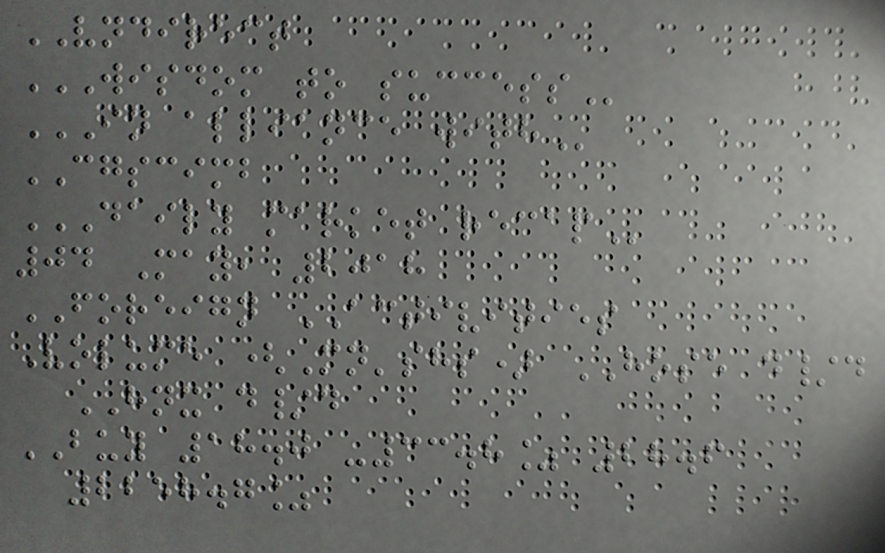VNDIRECT
WISDOM TO SUCCESS
IN ALLIANCE WITH
CGSCIMB
DAILY MARKET RECAP
04 May, 2018
FOREIGN ACTIVITIES
Volume (Mn'shs) HOSE d/d
HNX d/d
BUY 18.0 -33.8% 28.6
2258.7%
